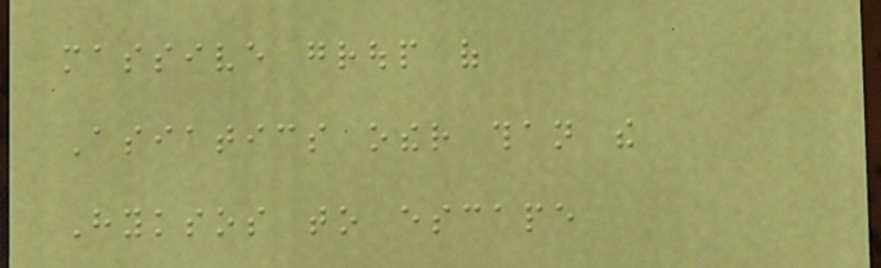massive group of
Asiatics other than the
Hyksos to escape
